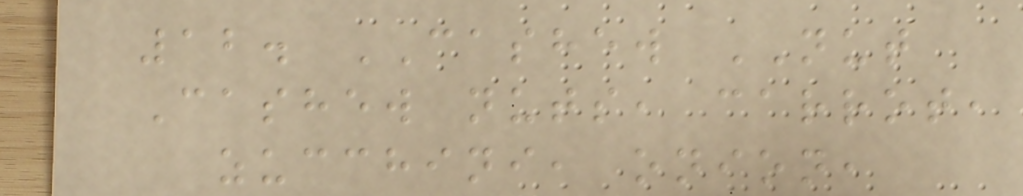12. CASHEW NUT
Cashew nuts, carrot,
zucchini, onion,
